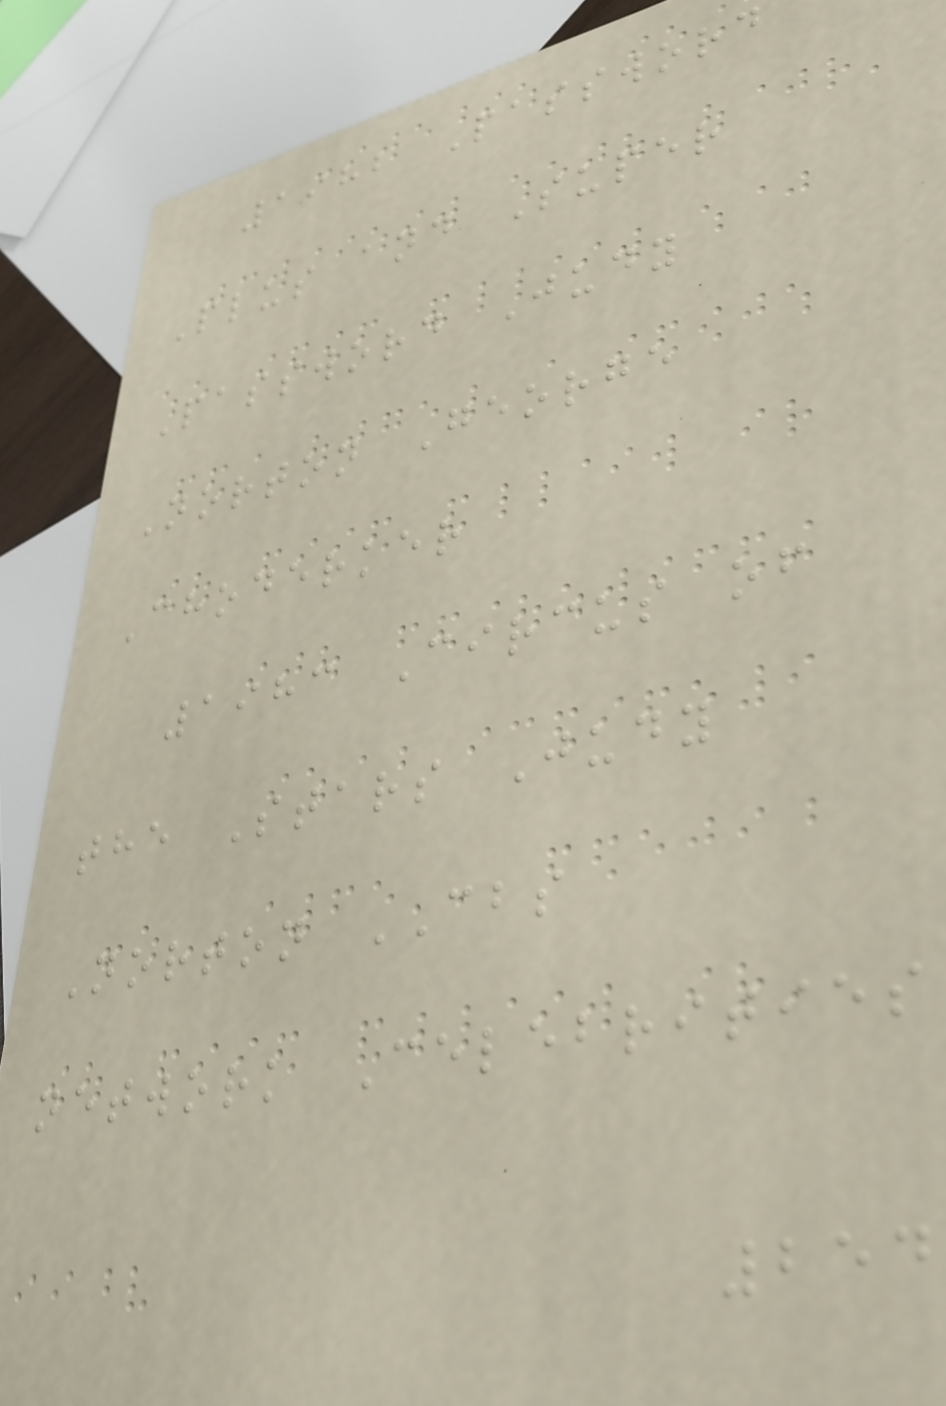1982 Password
Plus and Super
Password Judy
Norton George
Choderker
1983 Circus of
the Stars Judy
Norton CBS
network Celebrities
254
